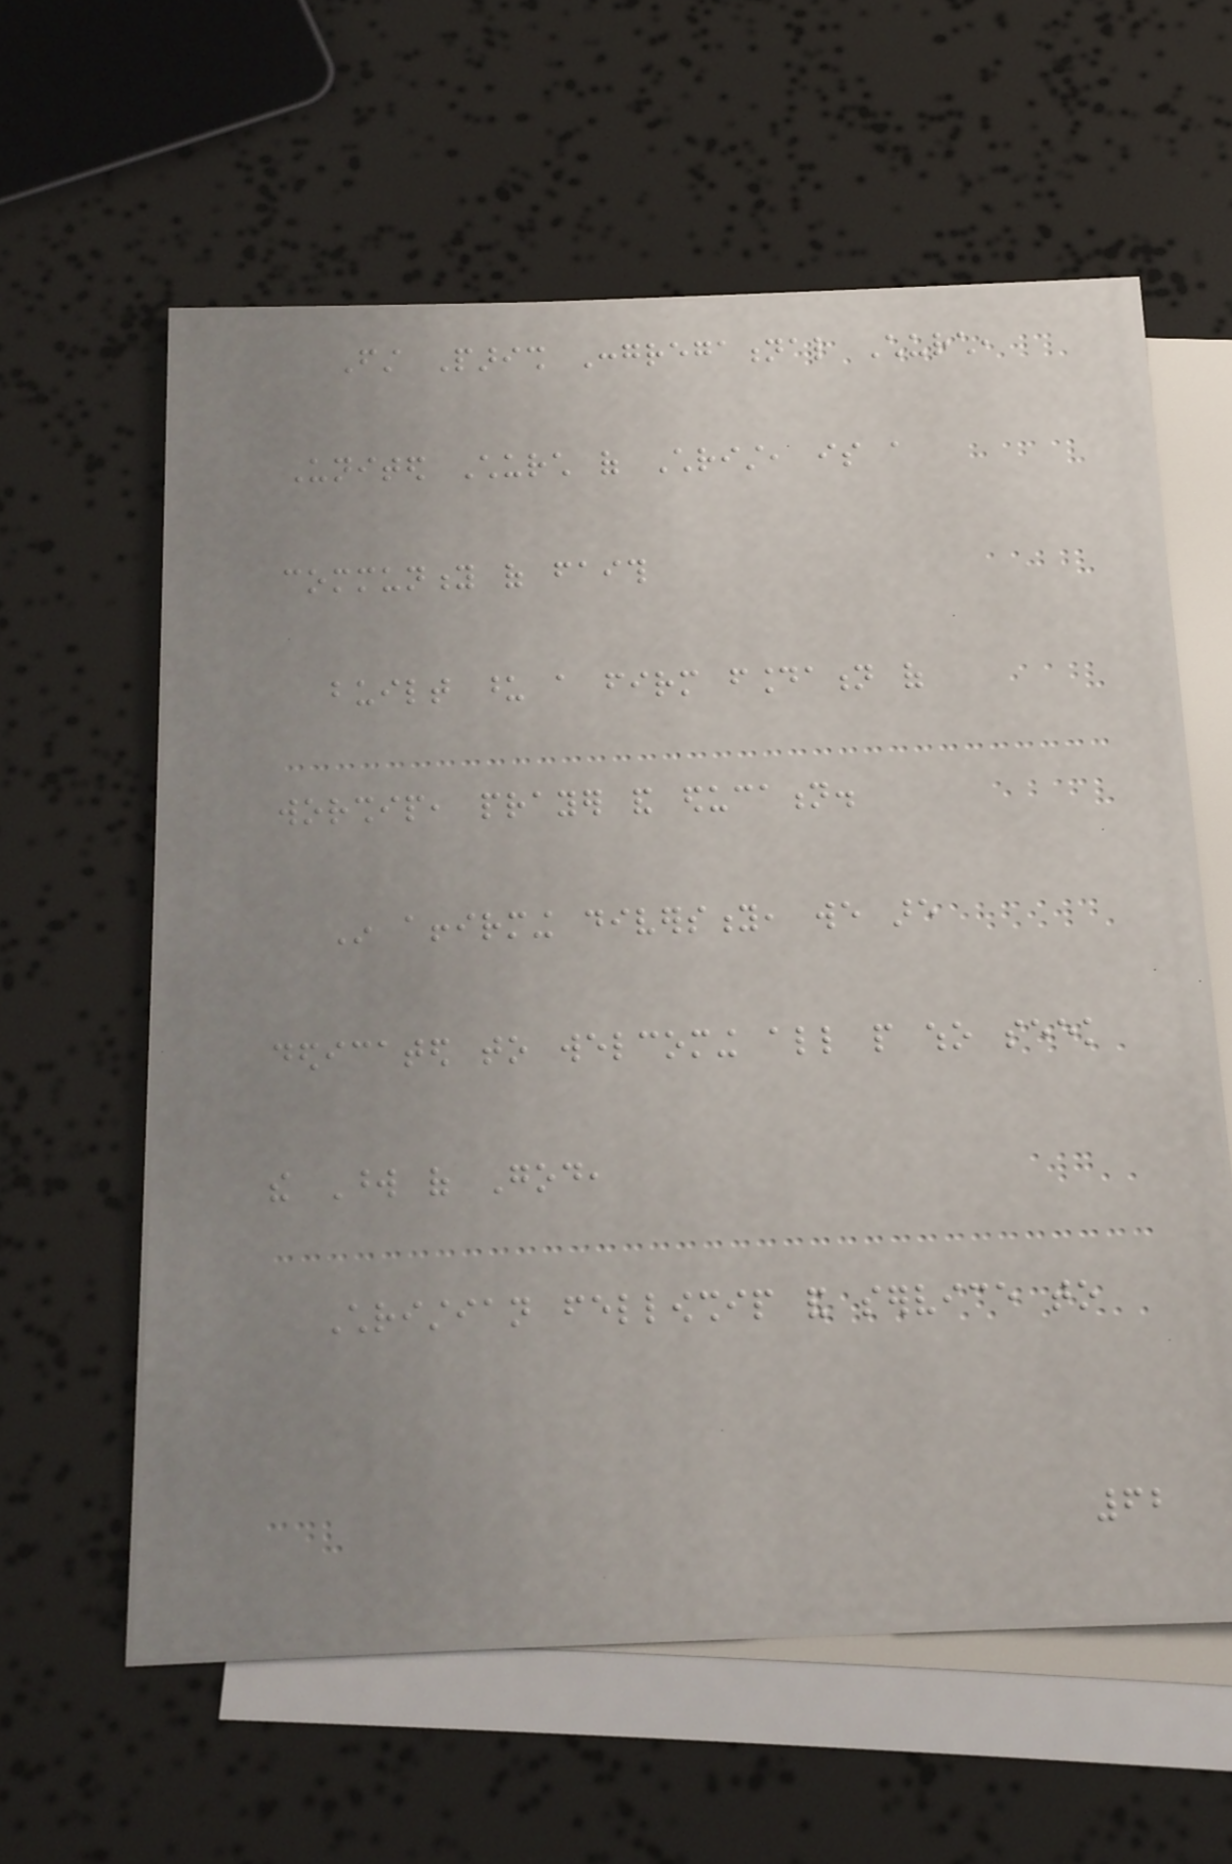First Parish Congregational Church,
United Church of Christ, is a
community of faith
built upon a firm foundation of
worship, prayer and education.
In affirming diversity, we are
dedicated to welcoming all people who seek
the Word of God,
Christian fellowship and service to
62
